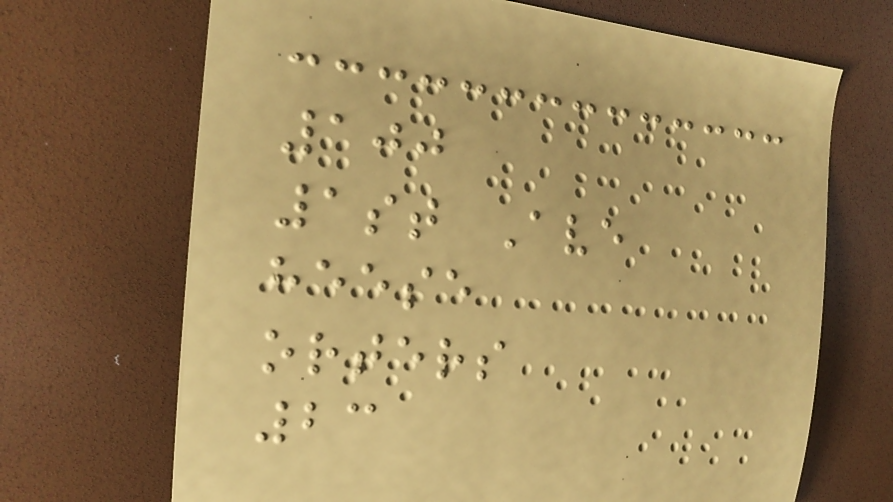100
1st Ave
heese
orters
23
